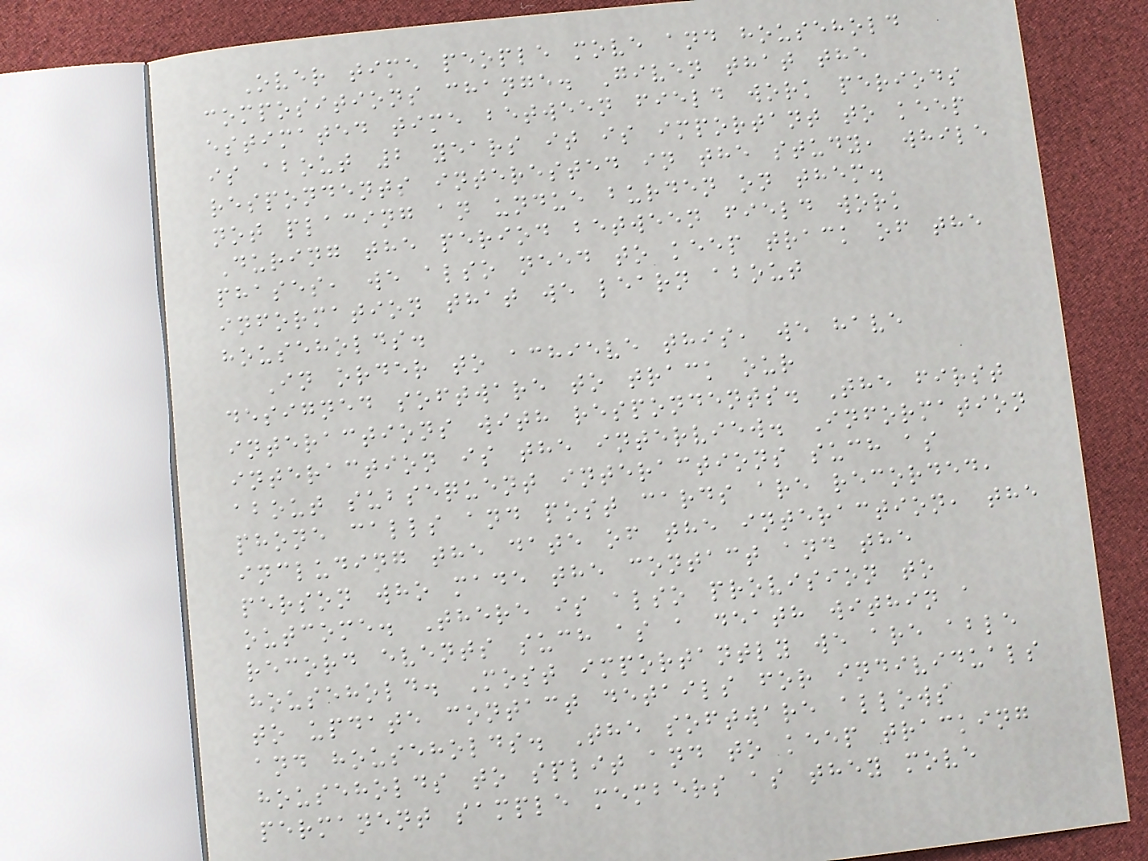Over time people move and household
compositions change. Given that the
estimated time between field work periods
is about 2 years it is important to keep
respondents interested in the study, while
not placing an undue burden on them.
During the period between field work
phases, we also need to keep track of the
information that we learn about
households.
In order to achieve this, we have
designed software to track our
interactions with respondents. The first
interaction is the interview. Information
about subsequent interactions such as
phone calls and post cards are recorded,
including the date of the interaction, the
person who made the contact and the
outcome. There is also provision to
record events such as a death within a
household. Most importantly we are able
to update contact details for individuals
and households. The software allows
households to split and to keep tracking
permanent sample members as they move
